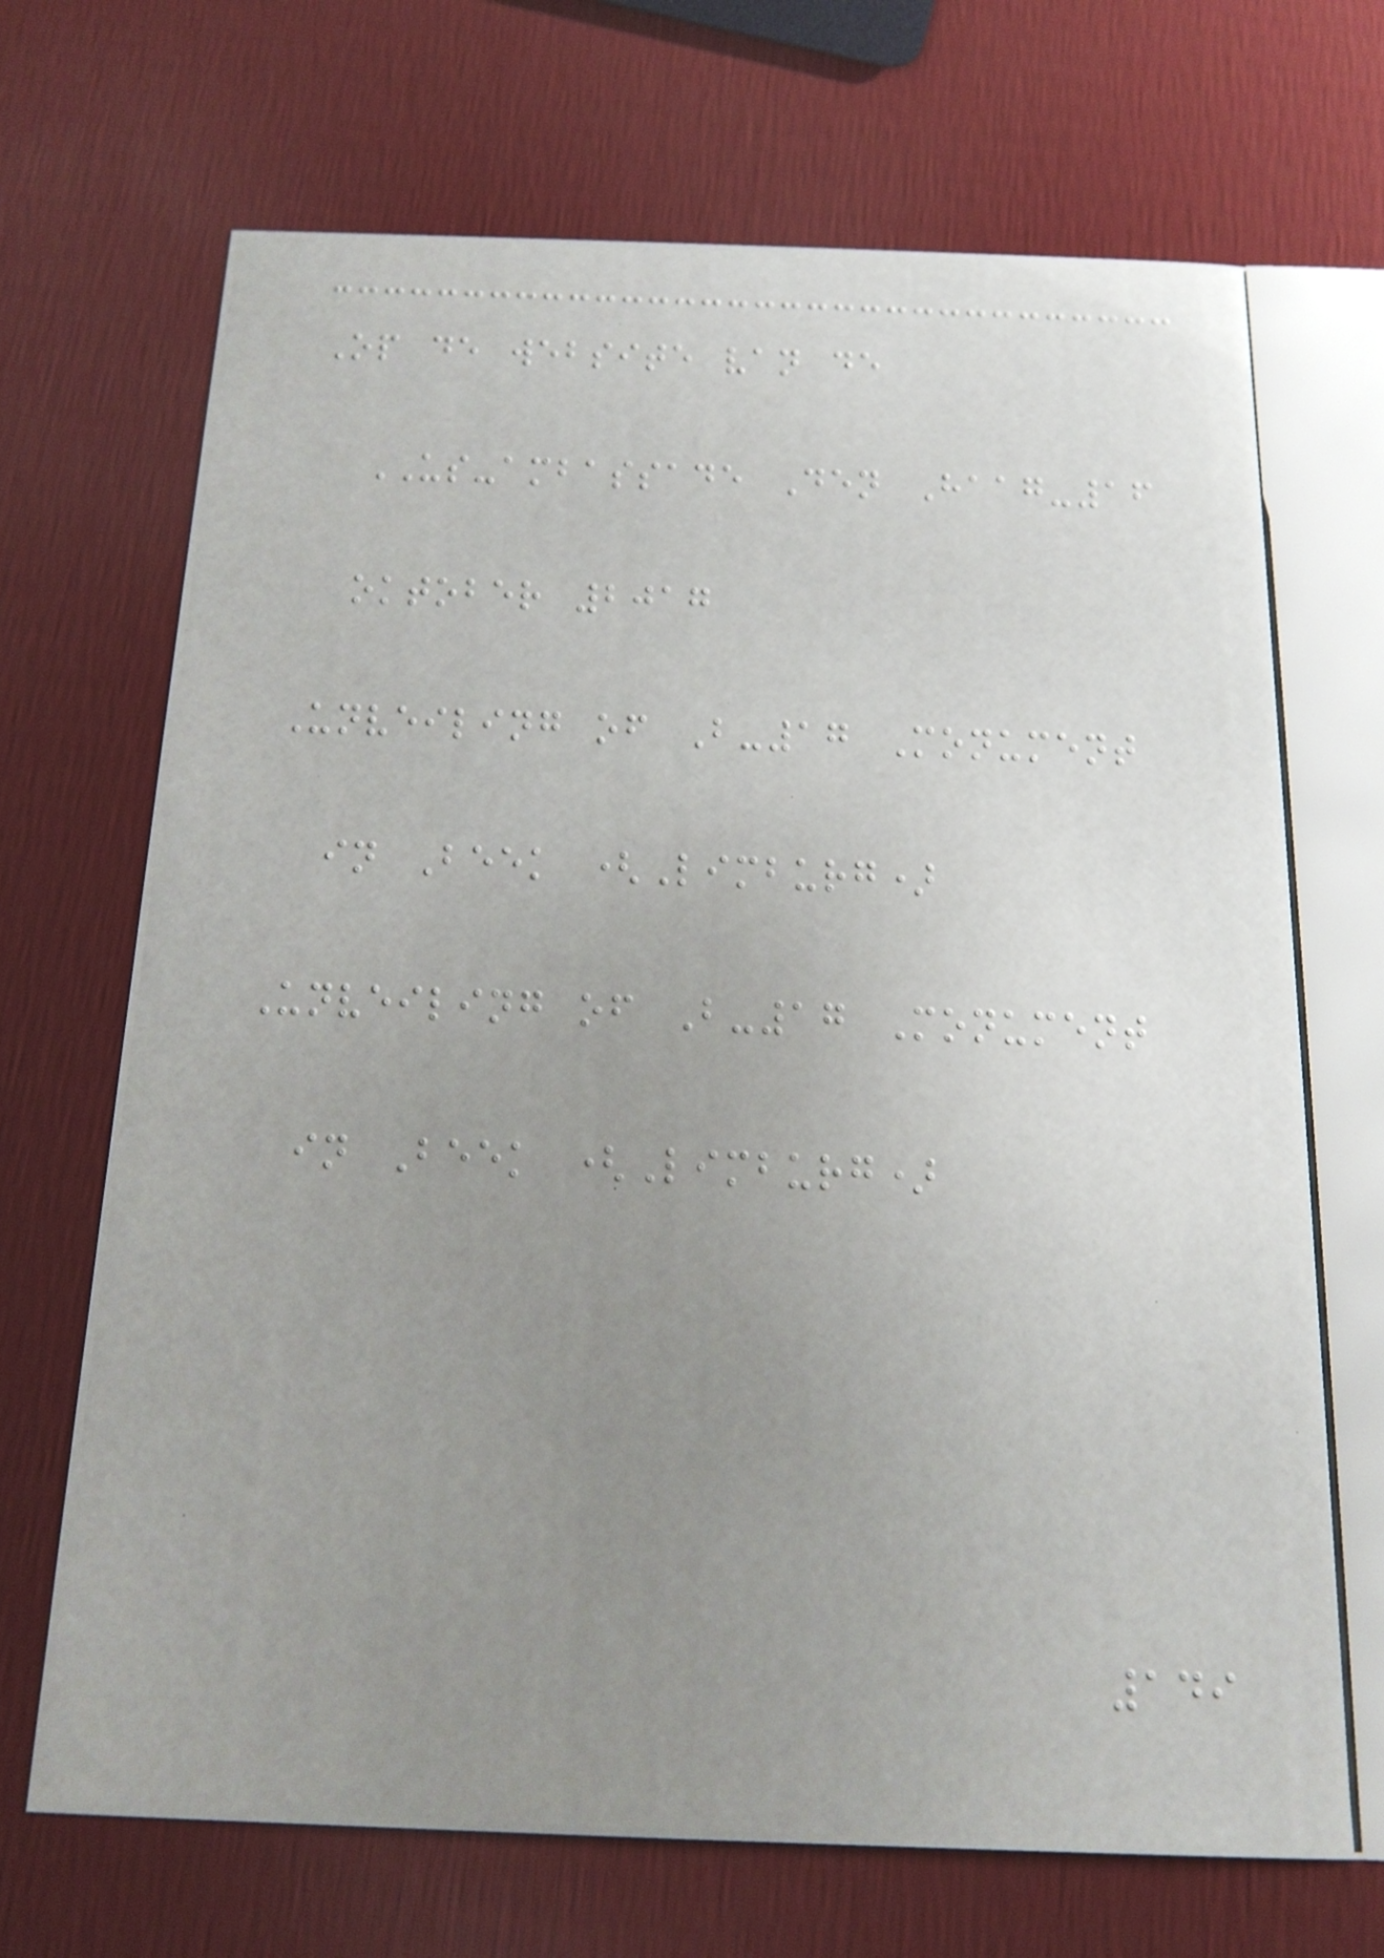Op de website van de
US-ambassade Den Haag-16
oktober 2017
Unveiling of B-17 Monument
in Beek (Limburg)
Unveiling of B-17 Monument
in Beek (Limburg)
149
